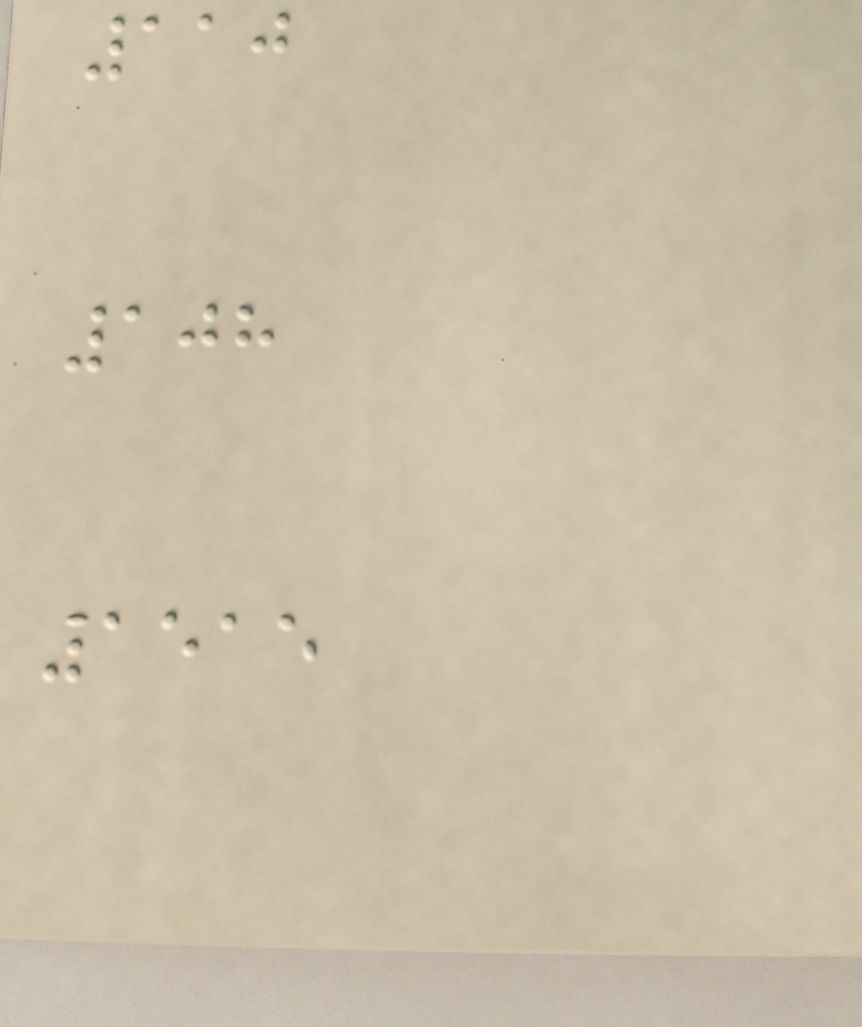110
108
1515
